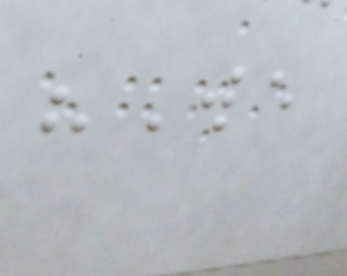"We
